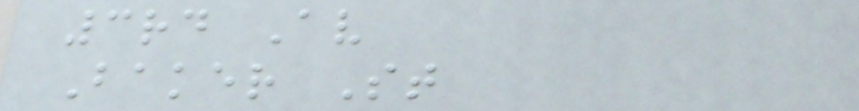3rd Av
Baker St
